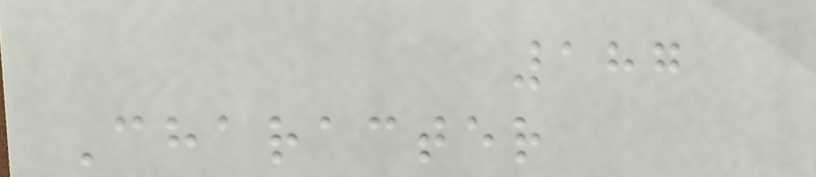187
Character
